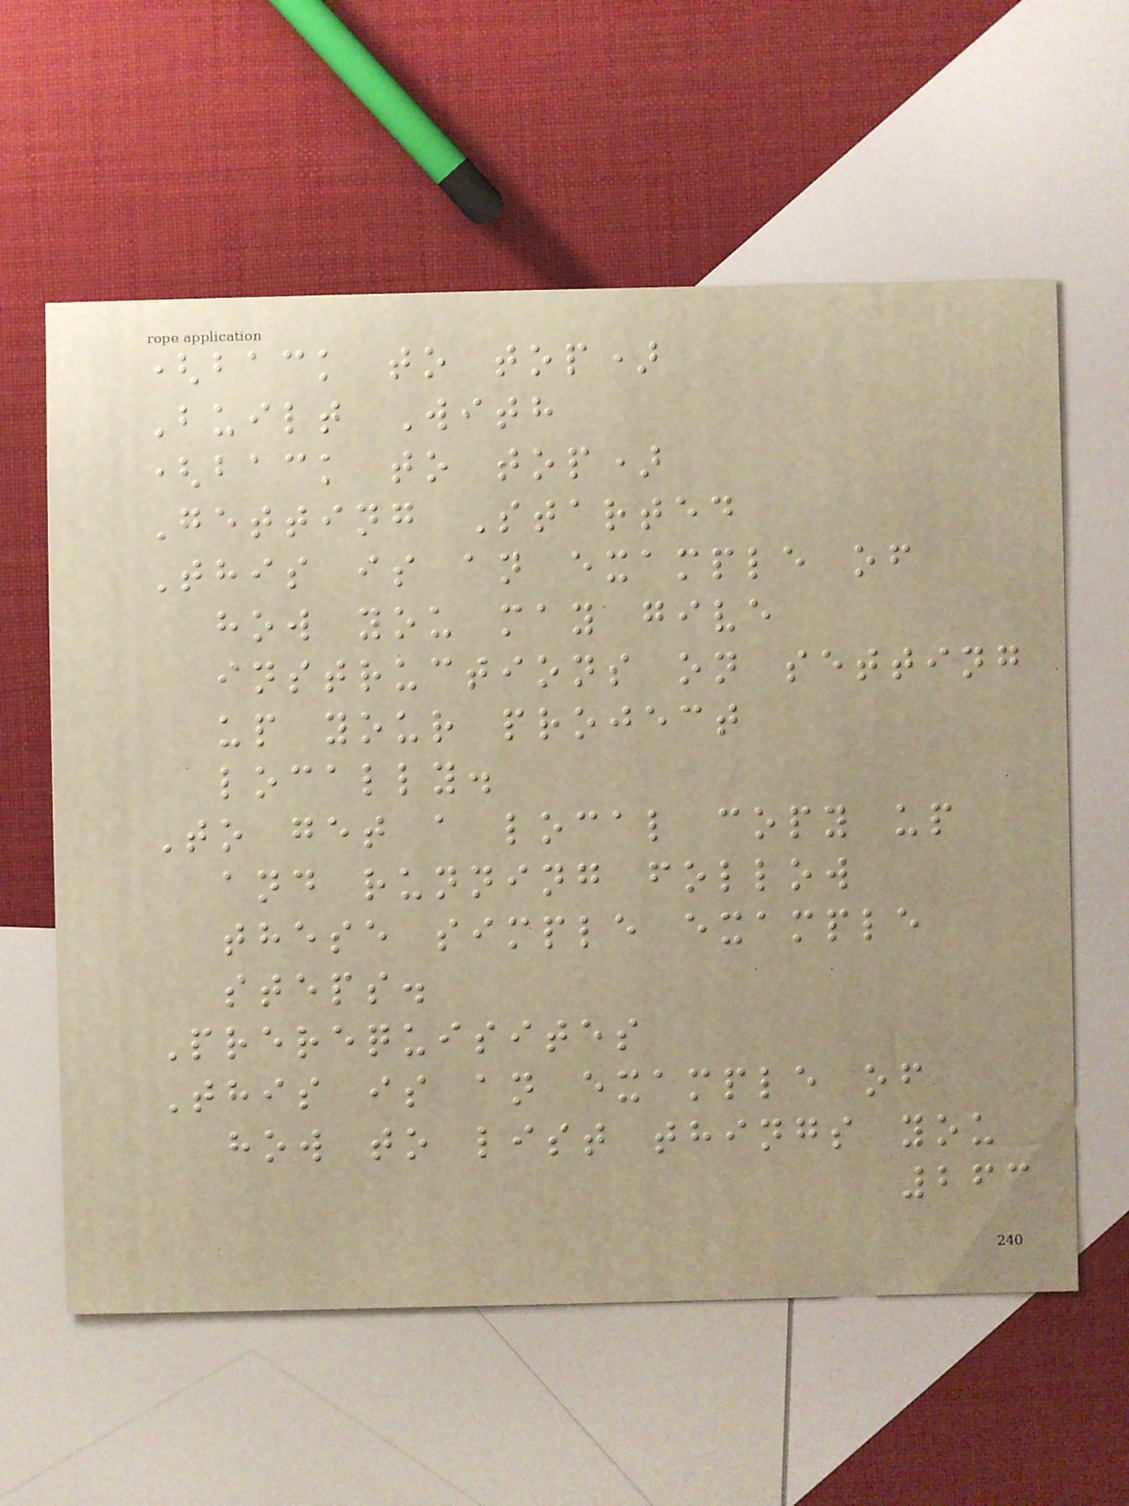(back to top)
Built With
(back to top)
Getting Started
This is an example of
how you may give
instructions on setting
up your project
locally.
To get a local copy up
and running follow
these simple example
steps.
Prerequisites
This is an example of
how to list things you
263
